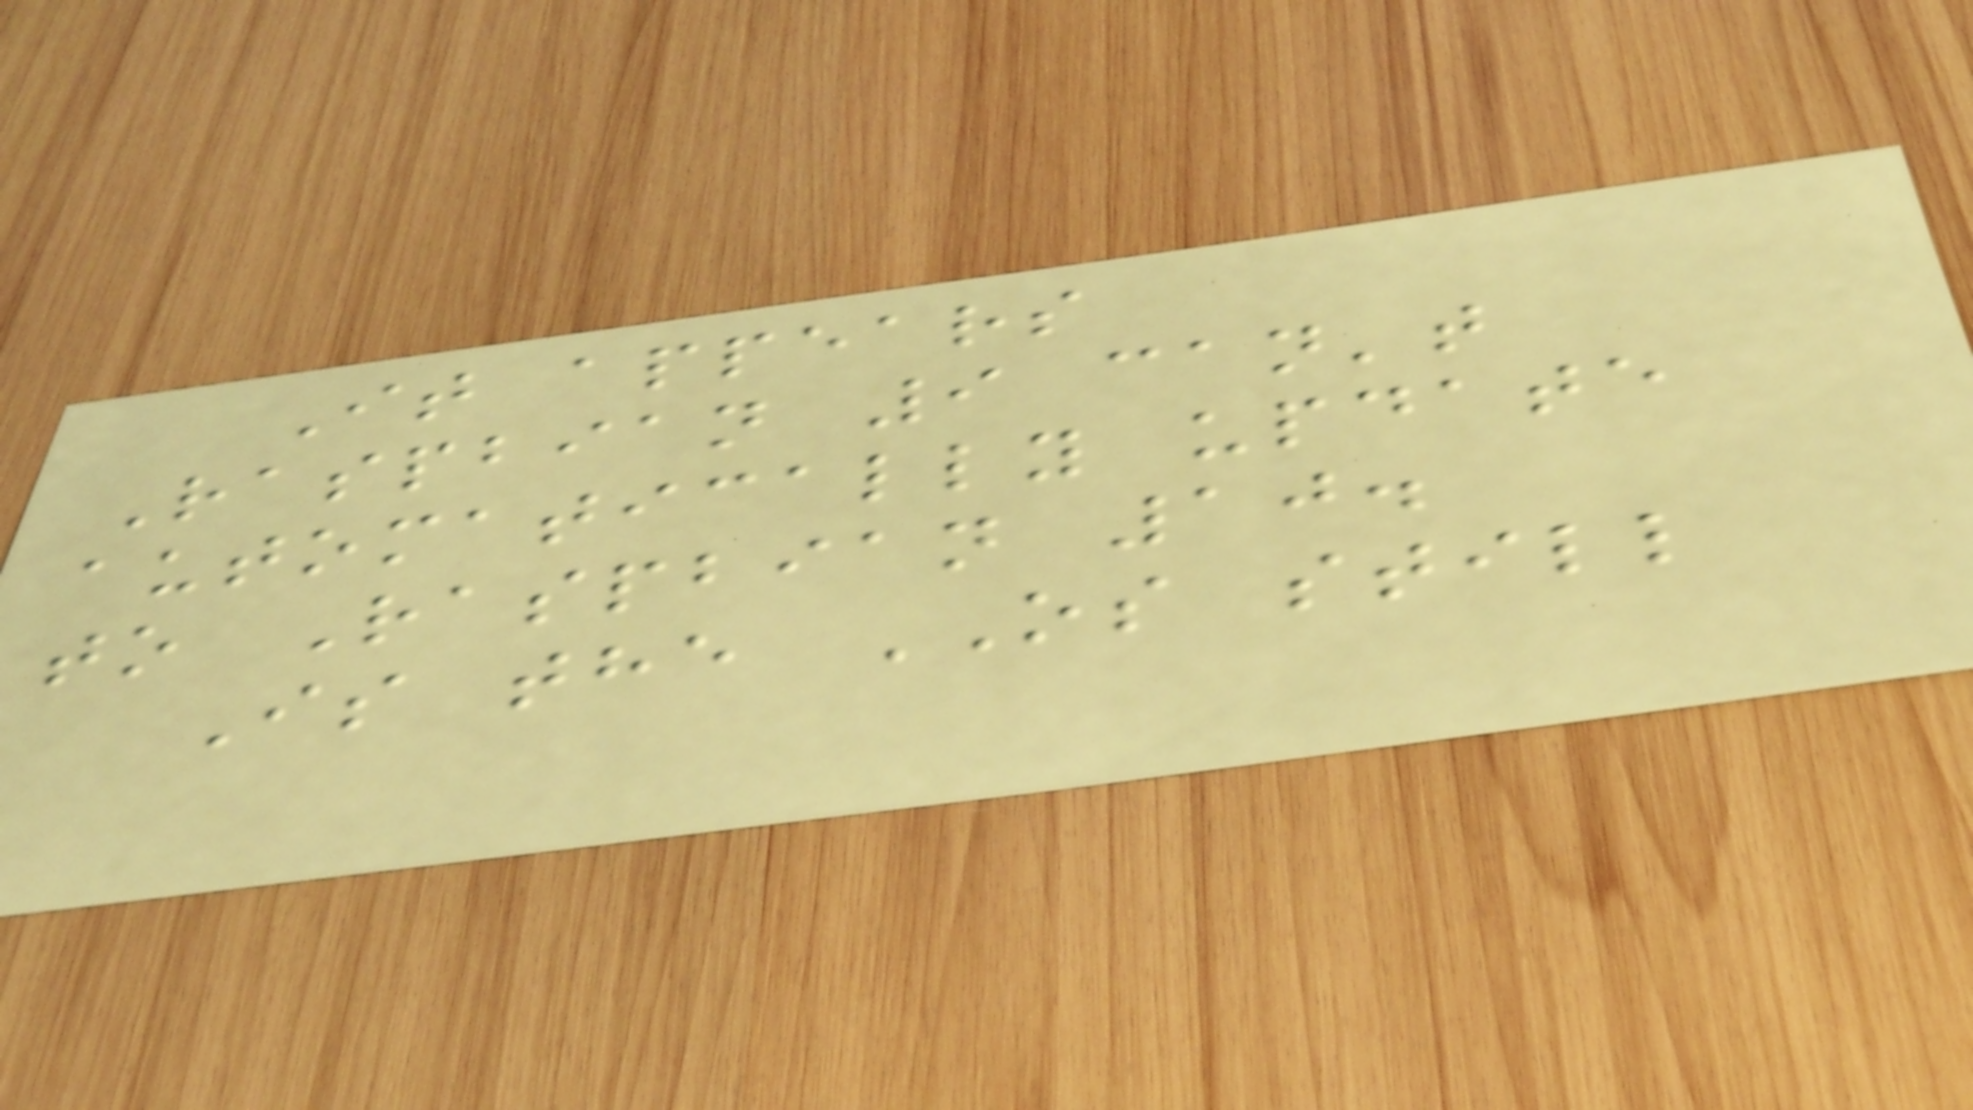It appears
Raspbian 9 can't
automatically update
to Raspbian 10.
Is the OS still
